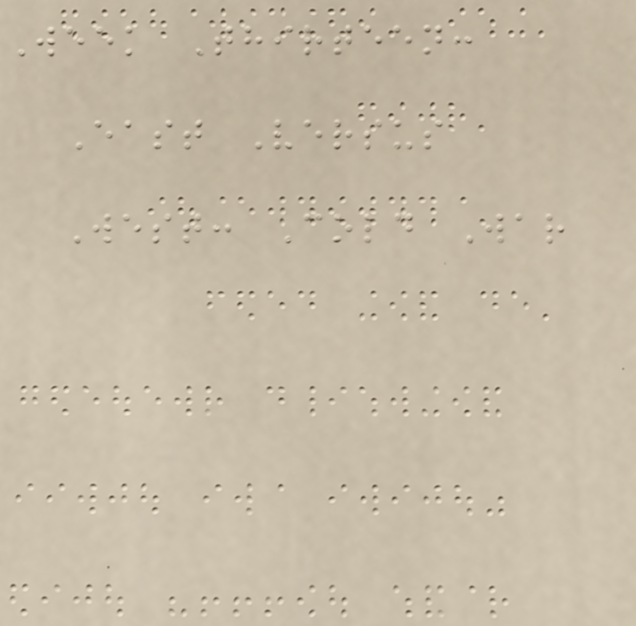Week Thirteen:
East Versus
West: Cold War
